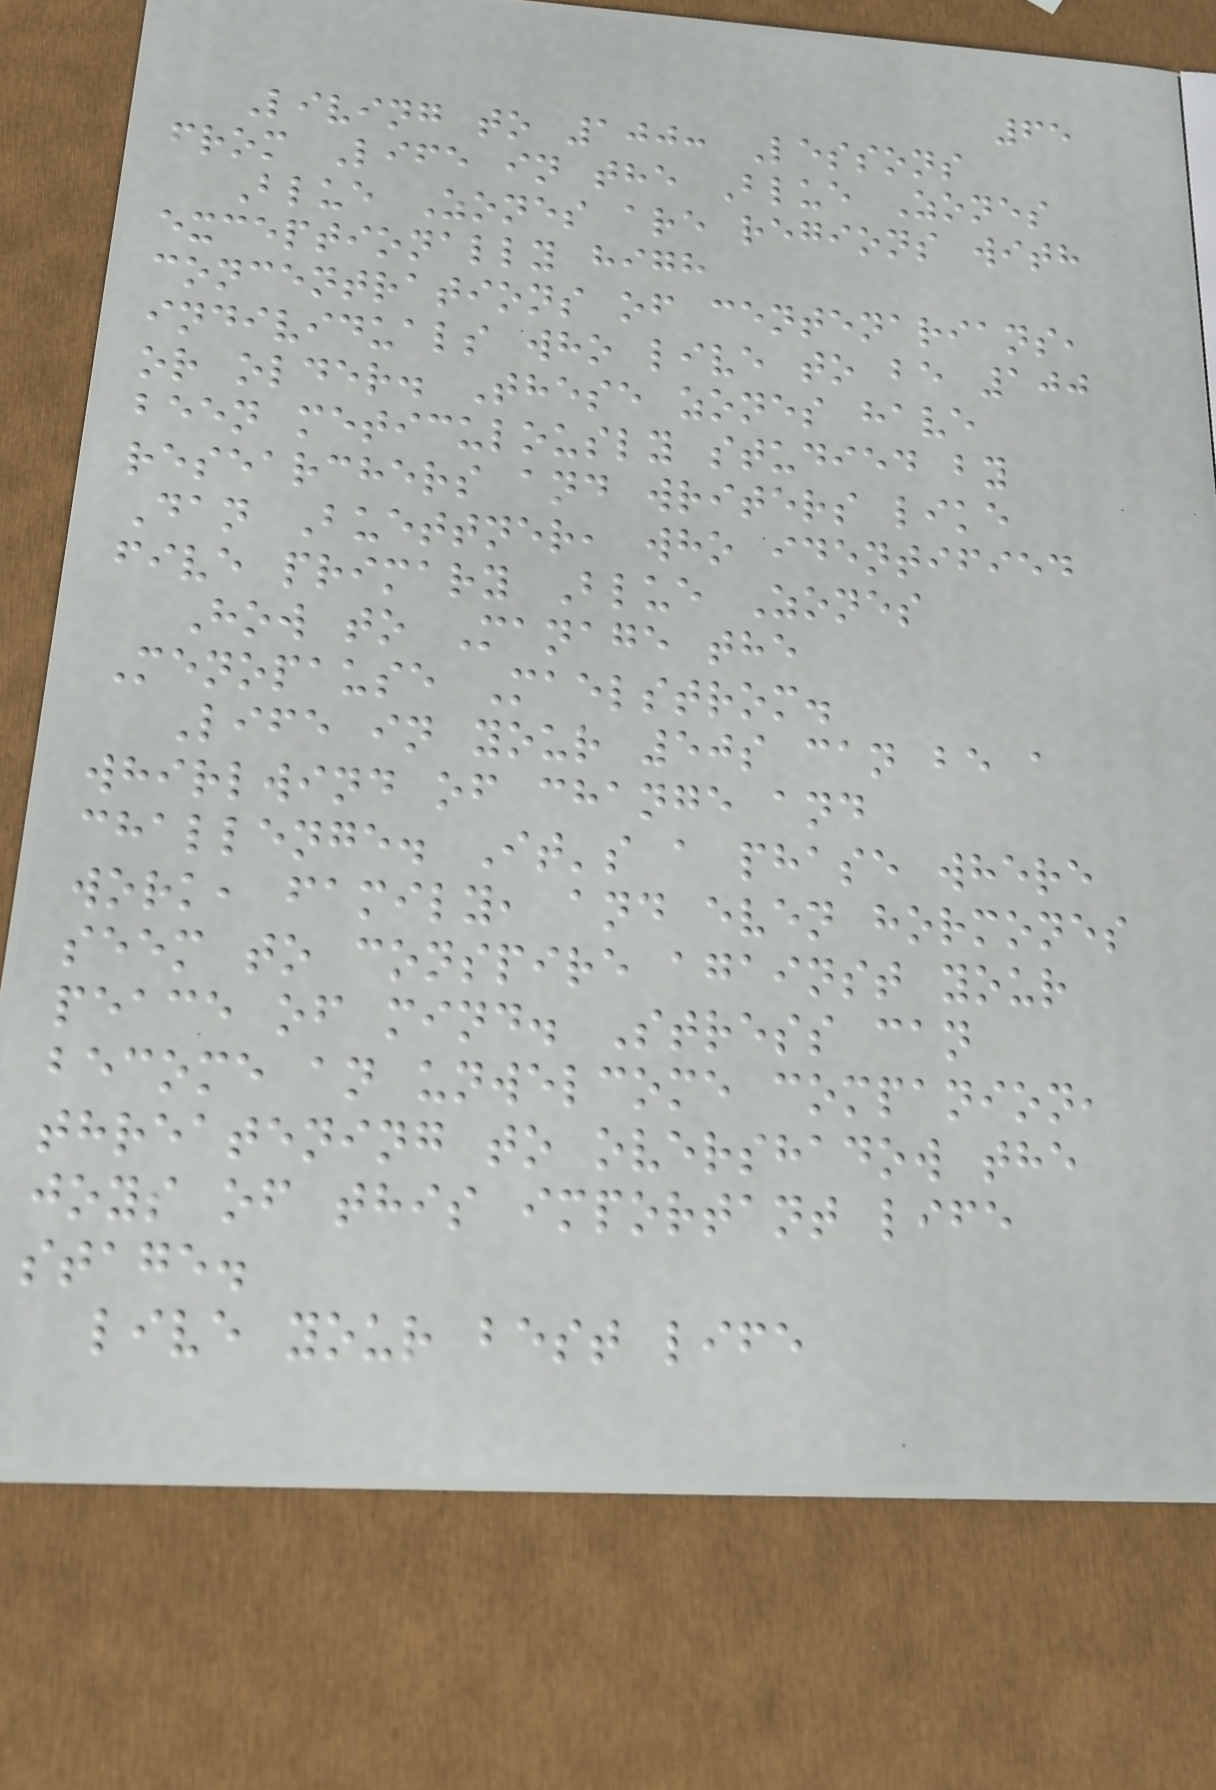65
Living to 100: Lessons
from Life in the Blue Zones
Blue Zones are regions with
exceptionally high
concentrations of centenarians,
individuals who live to be 100
or older. These zones have
been meticulously studied by
researchers and writers like
Dan Buettner, who identified
five primary Blue Zones
How to Manage the
Menopause Maelstrom.
Life in your 50s can be a
whirlwind of change and
challenge. It's a phase where
work, family, and even hormones
seem to conspire against your
peace of mind. Stress can
become an unwelcome companion,
threatening to overshadow the
joys of this important life
stage.
live your best life
